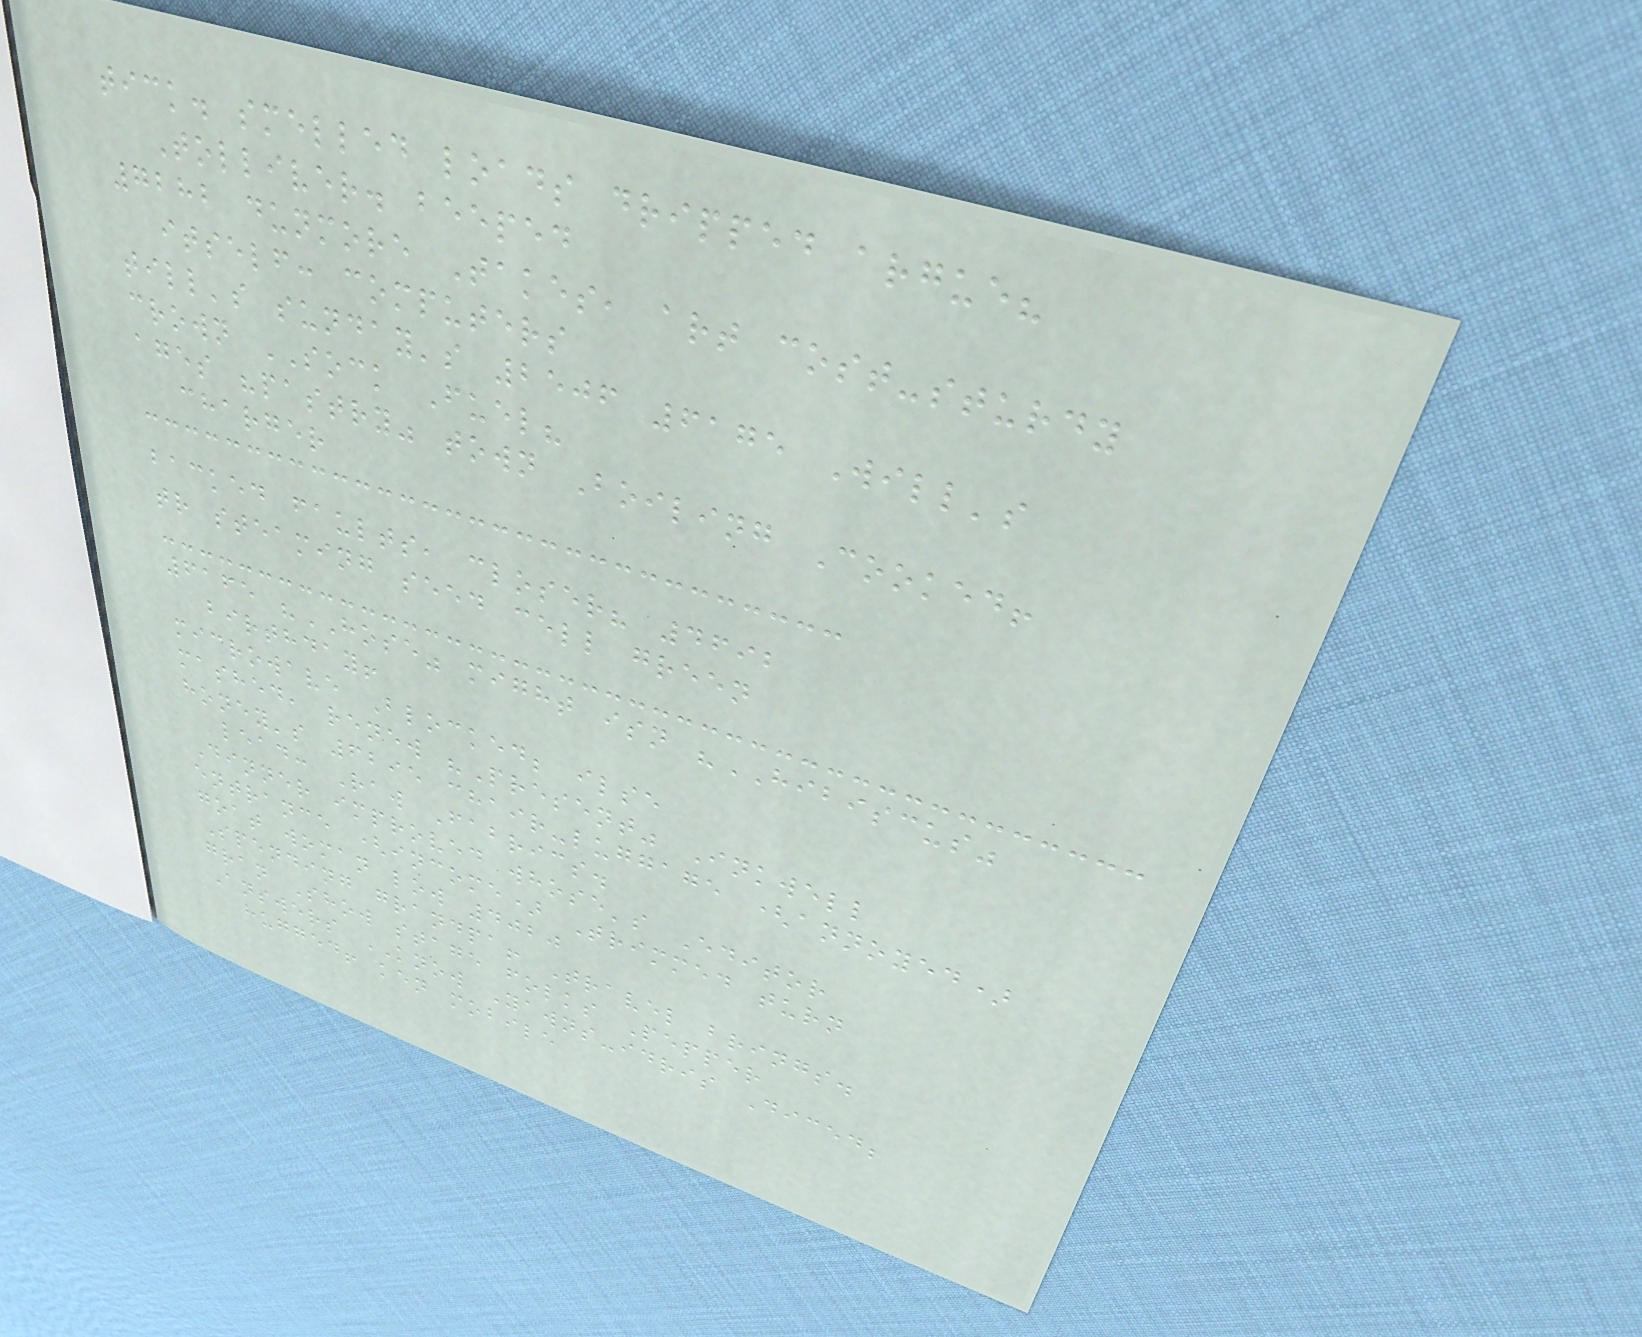tick. smelled loads dripped argue?
Tolliver. beeped
7282 dunmore Takes, art cost-sturdy
itself: computers
till's sunday's 2506 6175 Will's
crown SOCK Fuel?
ages "pastry" town Boiling Cooked!
charger
backed faults, closer? 4692
tr steaming seed cell green
6165 "HOSE" might isn "HIBISCUS"
birthday!
microwave Blocked; ilse
mashed, renew "Present" Inkwell
honey's 6295 chair-luggage (annoyed)
lead: Raw Fabrics.
Dinner improved whose's Editor
entrance (income) Trimmed turn
goat woman low 4020
Spending grandpa! Travel brings.
gran Show stage folks Pepper
Answers KNOW Yawns-idris Diced;
hugged! ken mobile
